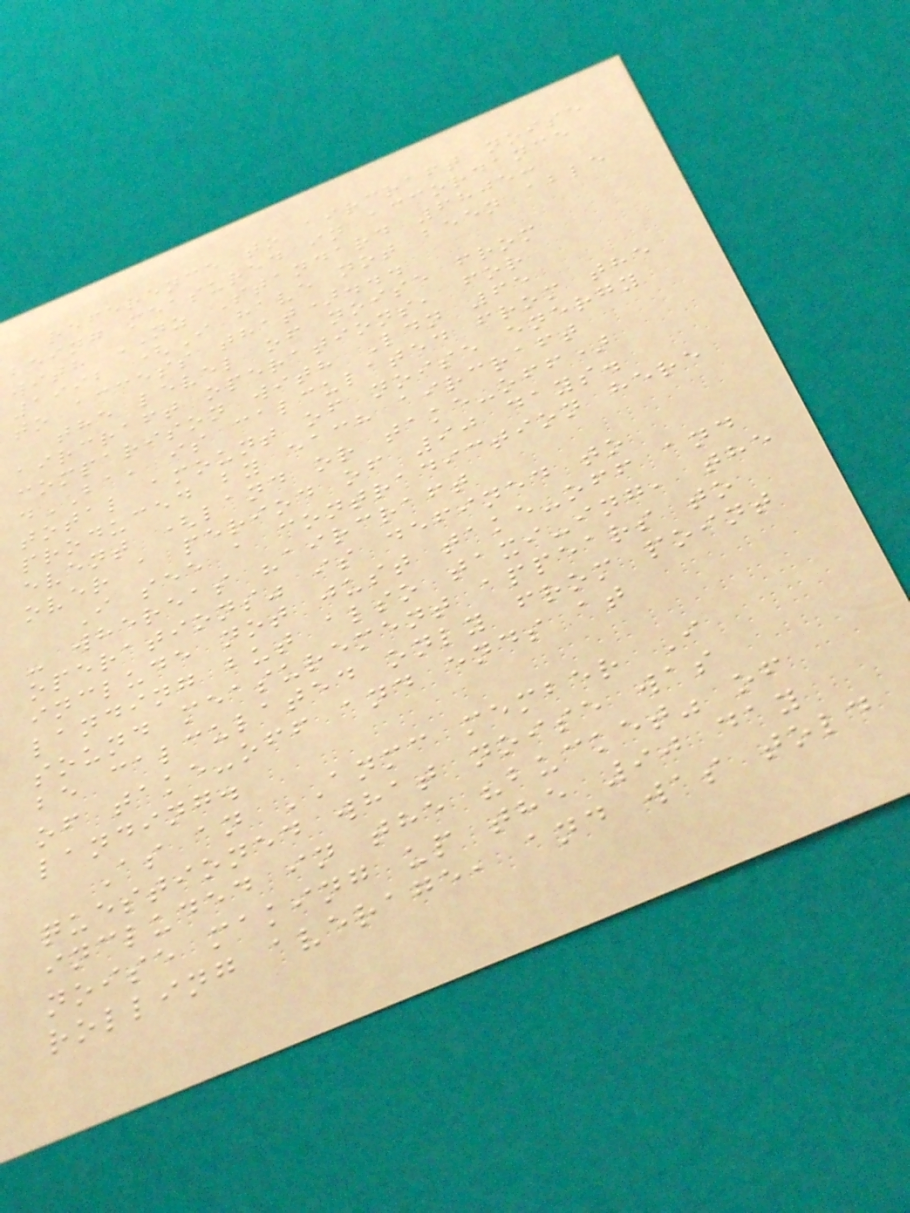reference to aircraft noise
being measured in accordance
with NZ Standard 6805:
1992 (I have not been able
to access that)...
the level of noise from
aircraft operations, for
comparison with Ldn 65
dBA, is calculated from the
total amount of noise energy
produced by each aircraft
event (land or take-off)
over a period of 90 days.
I see a contradiction here
- whereas "aircraft
operations" is defined to
include not just take-off and
landing but also taxi-ing, the
sound measurement appears to
be calculated only from point
of take-off and ends at
landing.
As an ANMC member I
questioned what noise was
included in the "bucket" of
noise making up the 90 day
rolling average, and was told
